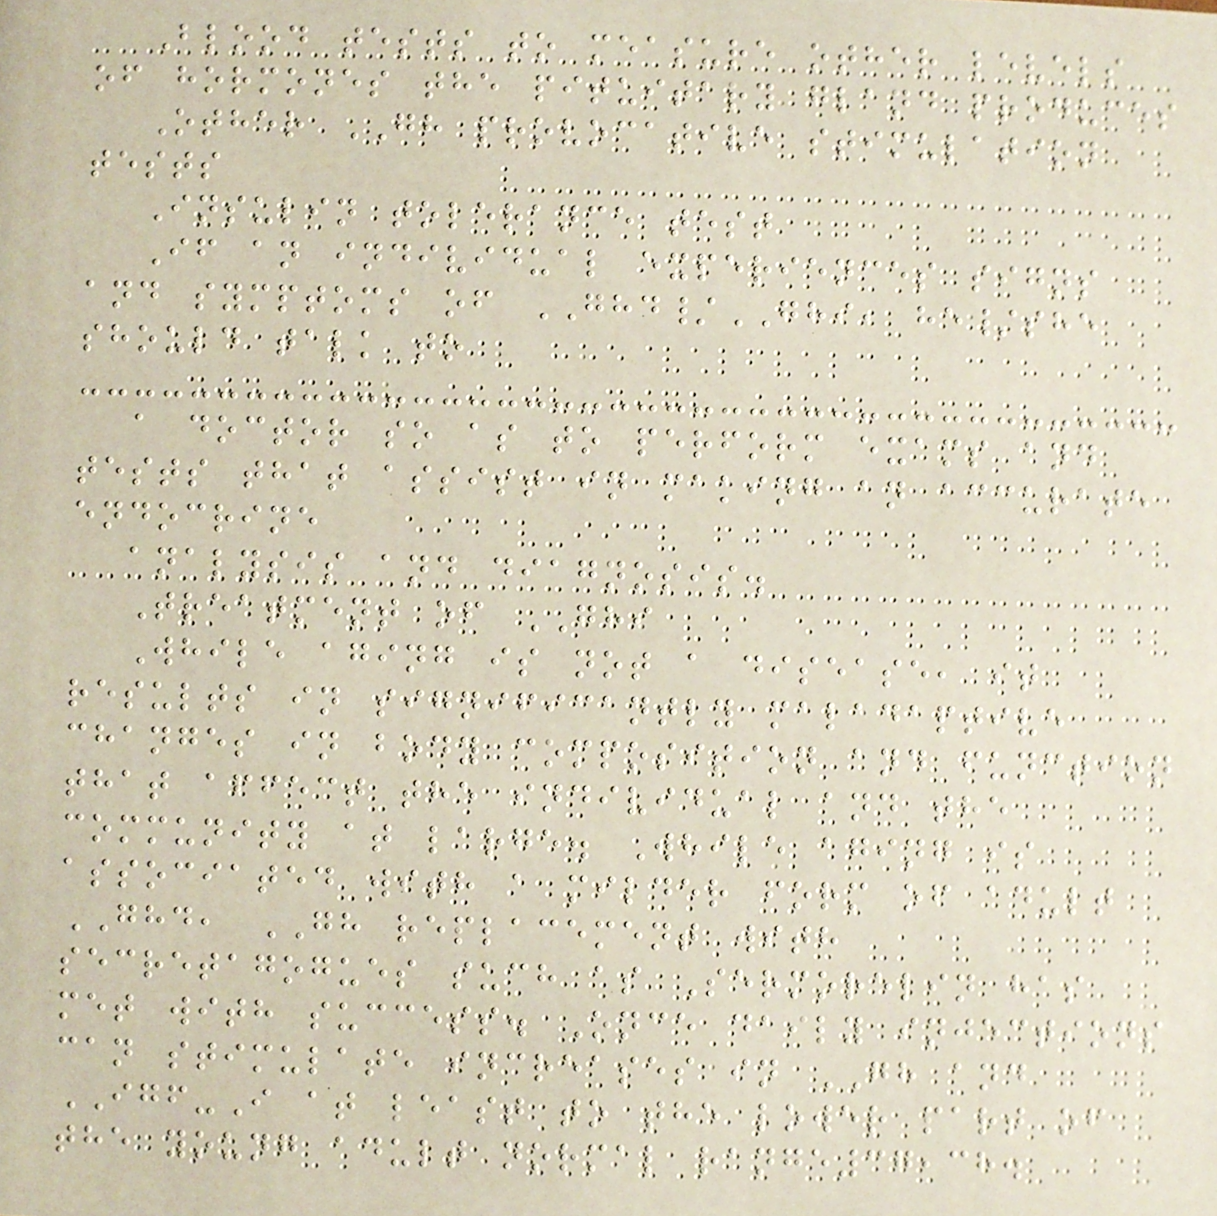Blood tests to measure other levels
of hormones the pituitary gland produces
Other GH provocative stimulation
tests
Insulin tolerance test
If an individual experiences signs
and symptoms of GHD/GHI, he/she
should talk to
a doctor so as to perform exams and
tests that assist in making an accurate
endocrine
analysis and diagnosis.
Treatment of GHI
While aging is not a disease, it
results in significantly maladaptive
changes in body composition and function
that affect the individual and the
community at large. While aging is
associated with a milder form of adult
GHD, GH replacement with
secretagogues such as Sermorelin has
met with success. Once daily injections
can stimulate increases in GH and
IGF-I at least to the lower part of
the young adult normal range37,38.
